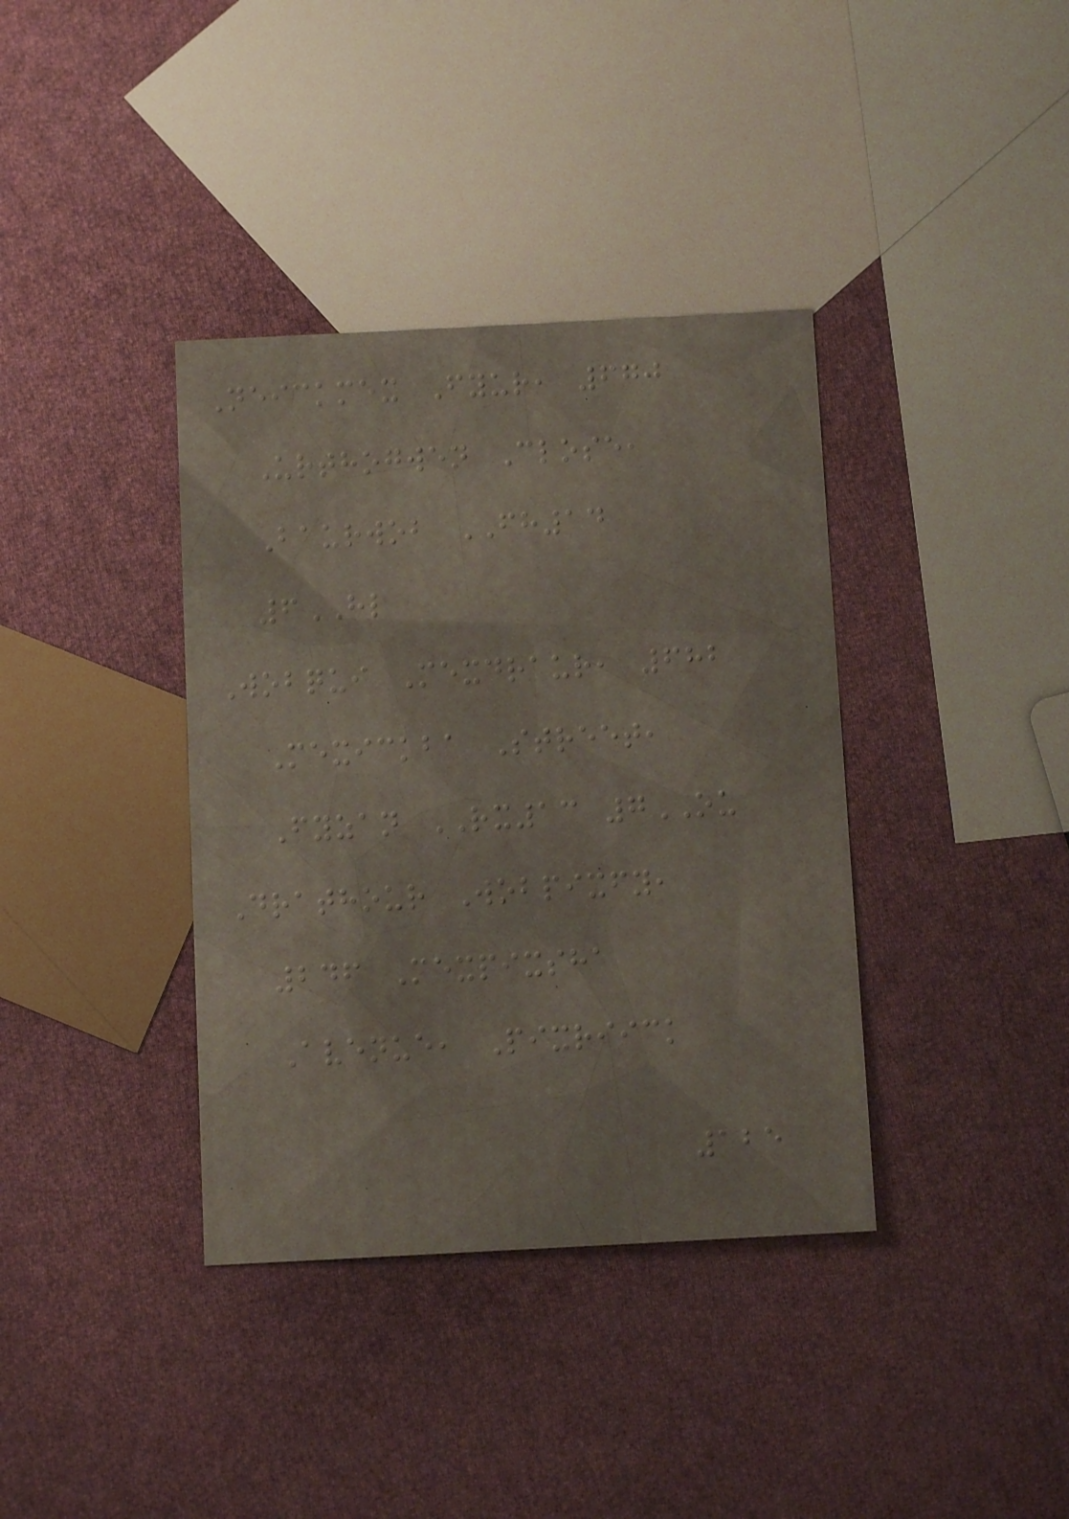Neickmex Fyur, 670
Urthogwen Close,
Baurwob FH14
6HL
Wobqui Mexdraur, 682
Mexickba Street,
Fyzan RX13 7OU
Drathour Wobpixfy,
246 Mexpixsha
Avenue, Pixriick
125
